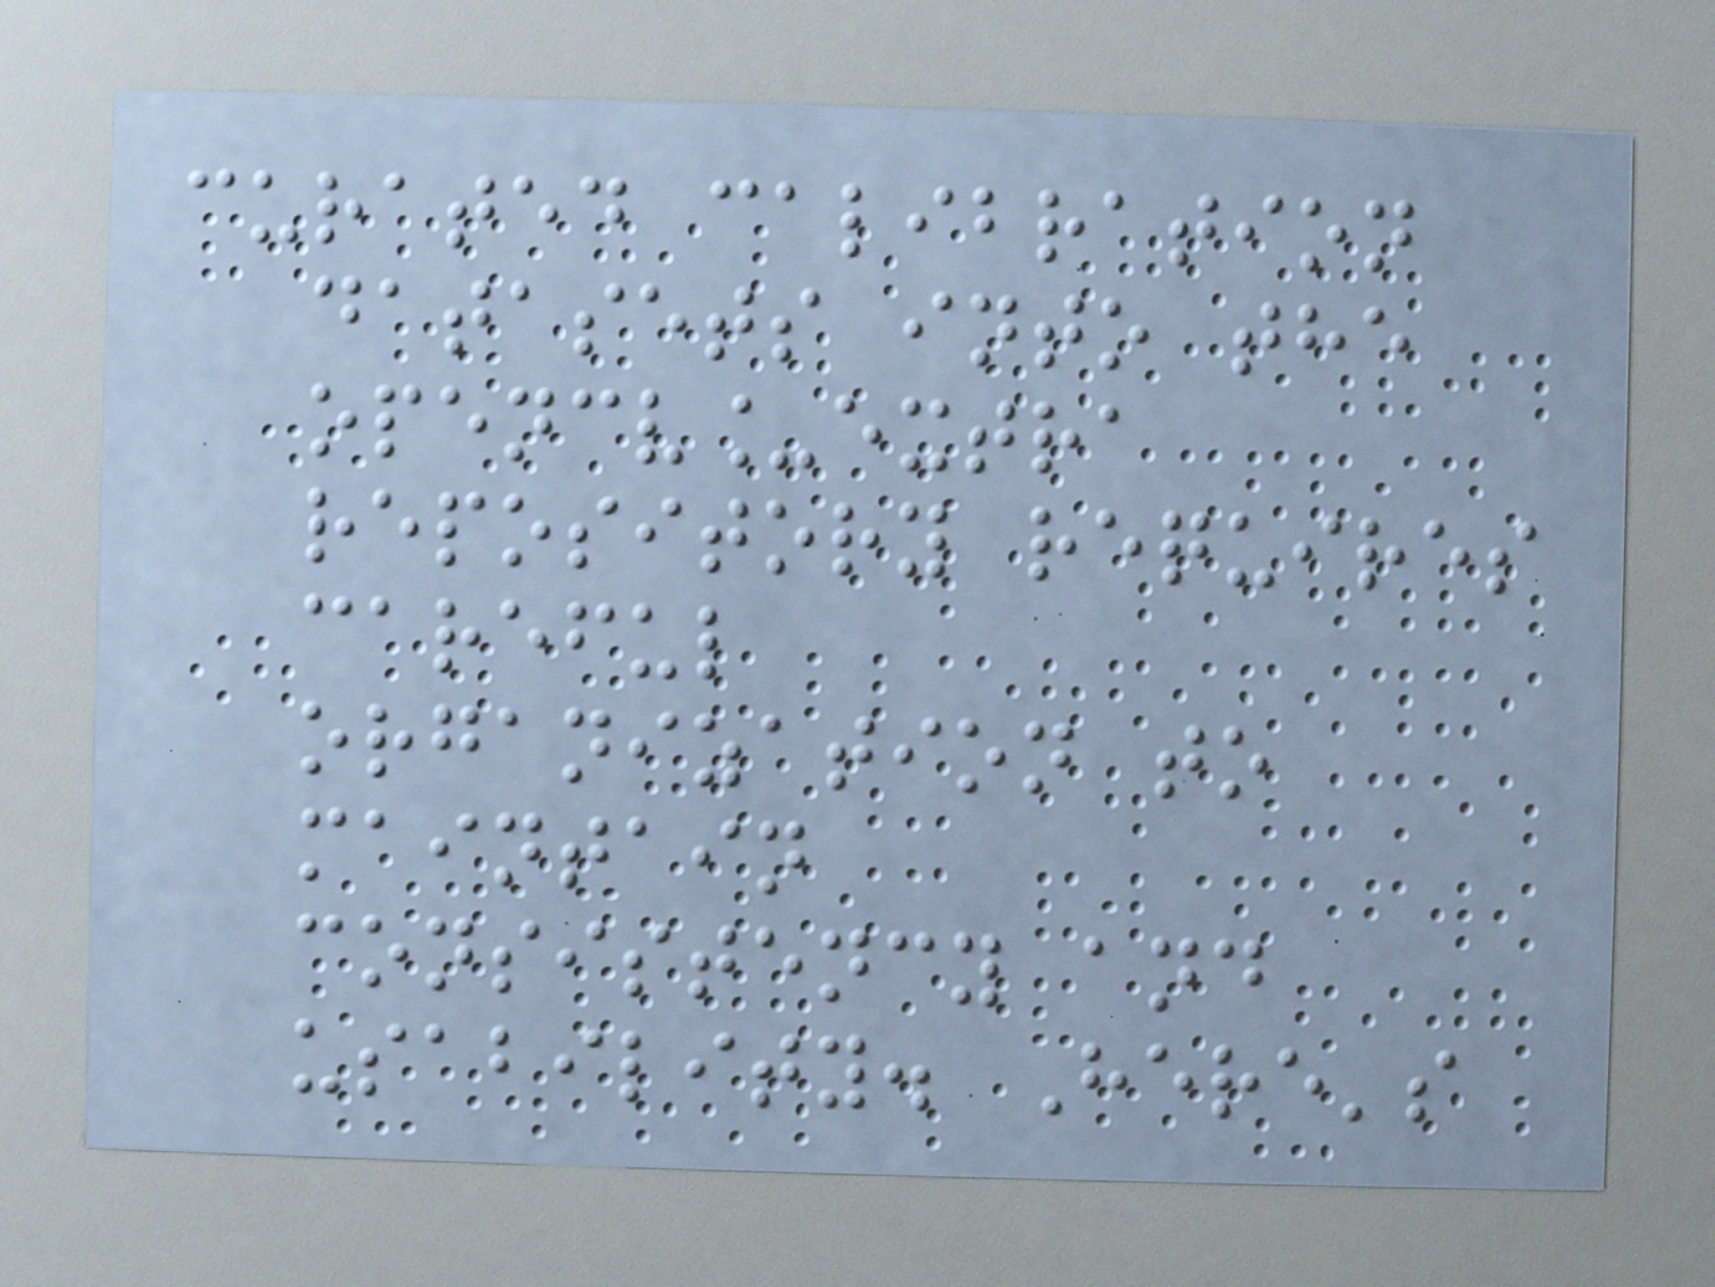curated calibration
datasets into the
opencv_extra
repository requires
careful
organization to
maintain
consistency and
usability. Here's
